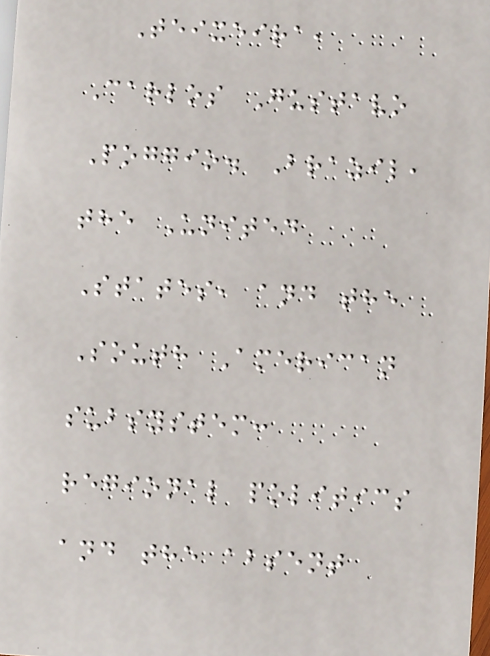Teixeira,
Carlos Gustavo
Poggio. Brazil,
the United
States, and the
South American
subsystem:
regional politics
and the absent
